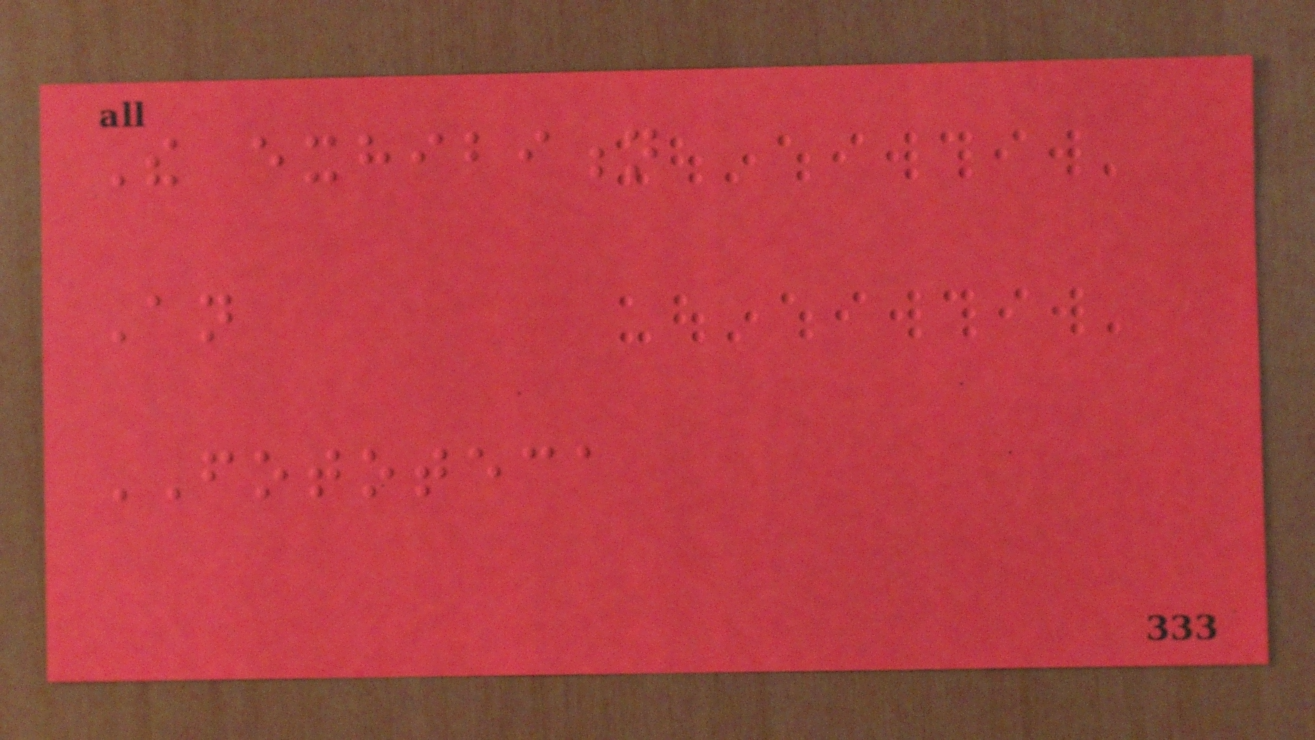The exhibition
An
FOTOTECA
